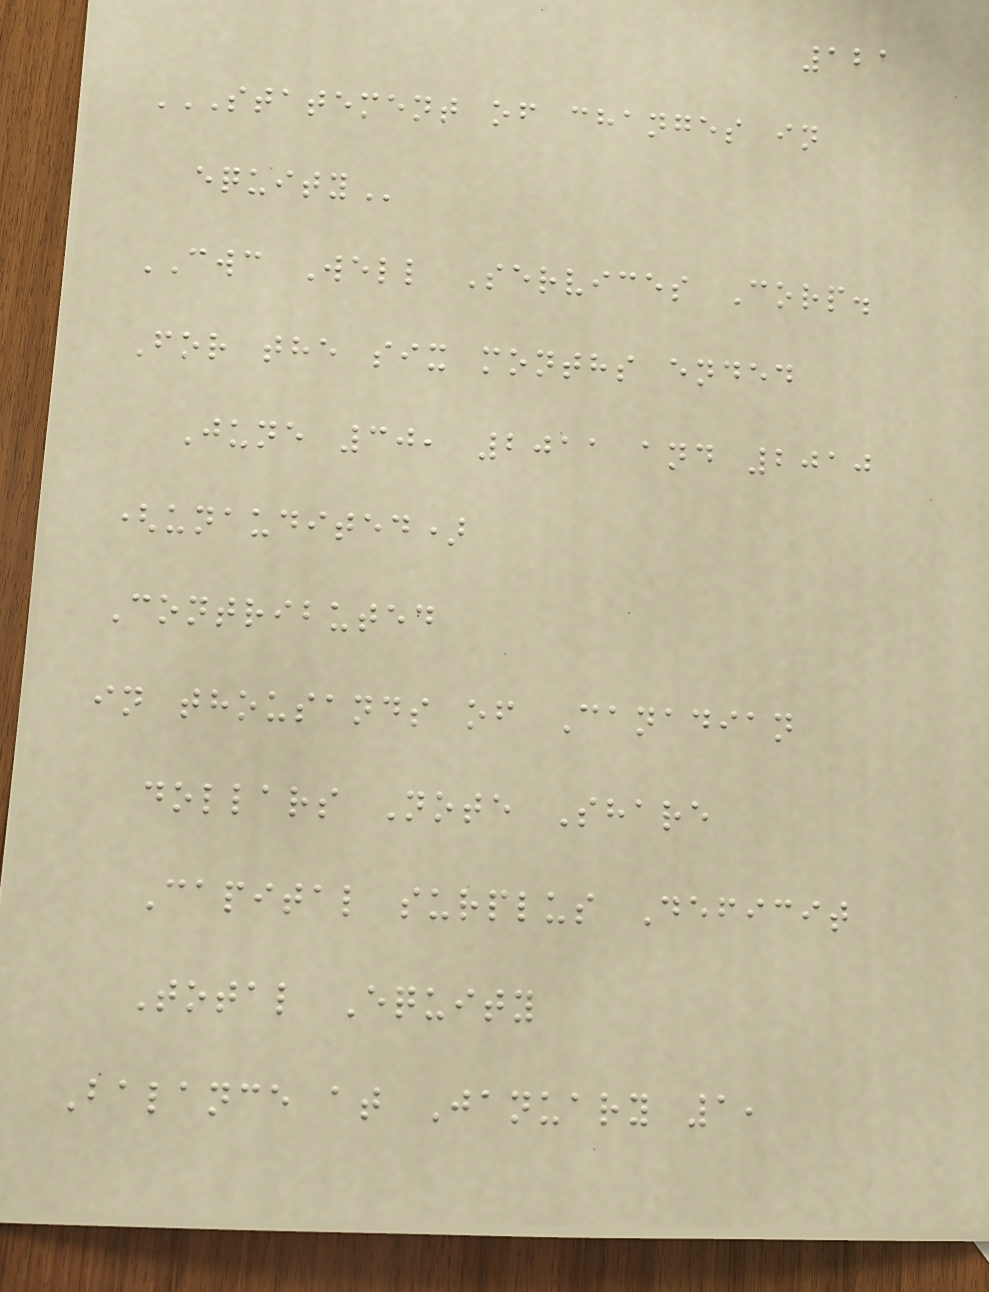121
STATEMENT OF CHANGES IN
EQUITY
CWC Well Services Corp.
For the six months ended
June 30, 2011 and 2010
(unaudited)
Contributed
in thousands of Canadian
dollars Note Share
Capital surplus Deficit
Total Equity
Balance at January 1,
